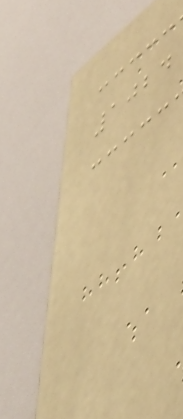1024
